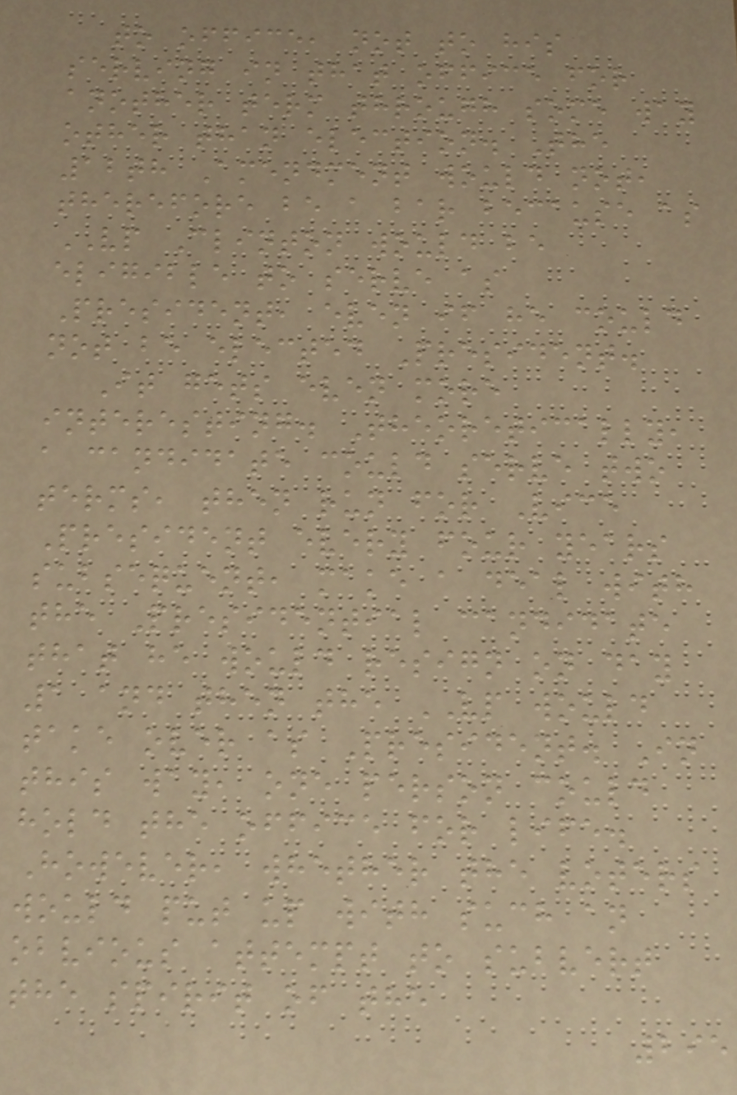to office, not to his
serving in that office for
another term through some way
other than election. The
12th Amendment would not,
therefore be a bar because as
VP Clinton would be
eligible to serve as
President, even if he could
not be elected President.
It gets even more
interesting. Theoretically,
a candidate could serve two
terms, then run for Vice
President every four years
subsequent, make a deal with
the Presidential candidate
that he would resign on day
1 and then the VP would
take over as President. In
this way, one person could
hold the office for life.
However, whether the voters
would put up with such an
obvious attempt to subvert
the spirit of the
295
